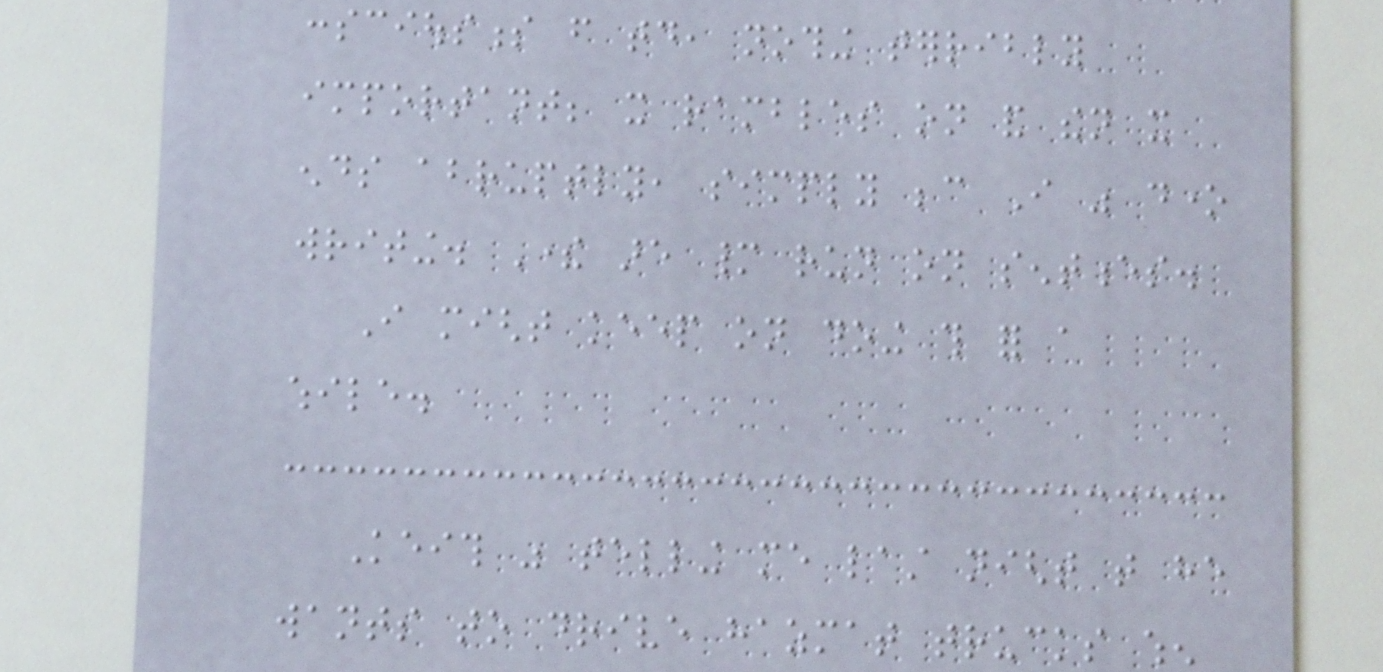consciousness from today, nothing terribly
important; it rambles on and then it
ends abruptly, simply because I was done
writing. There are many run on sentences.
I might keep on doing this for a
while.
Keith was telling me last night that he
wants to drive hazmat trucks when
